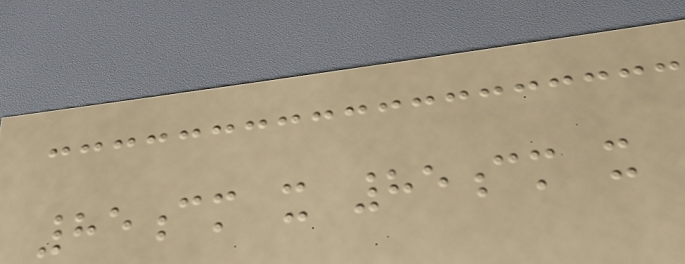85cm x 85cm x
